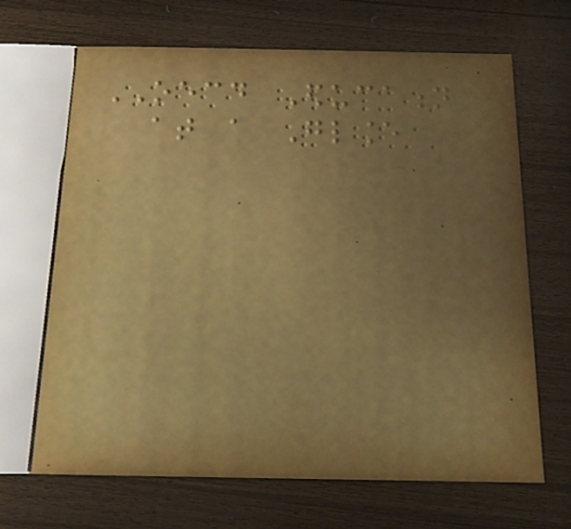OECD Education
at a Glance
